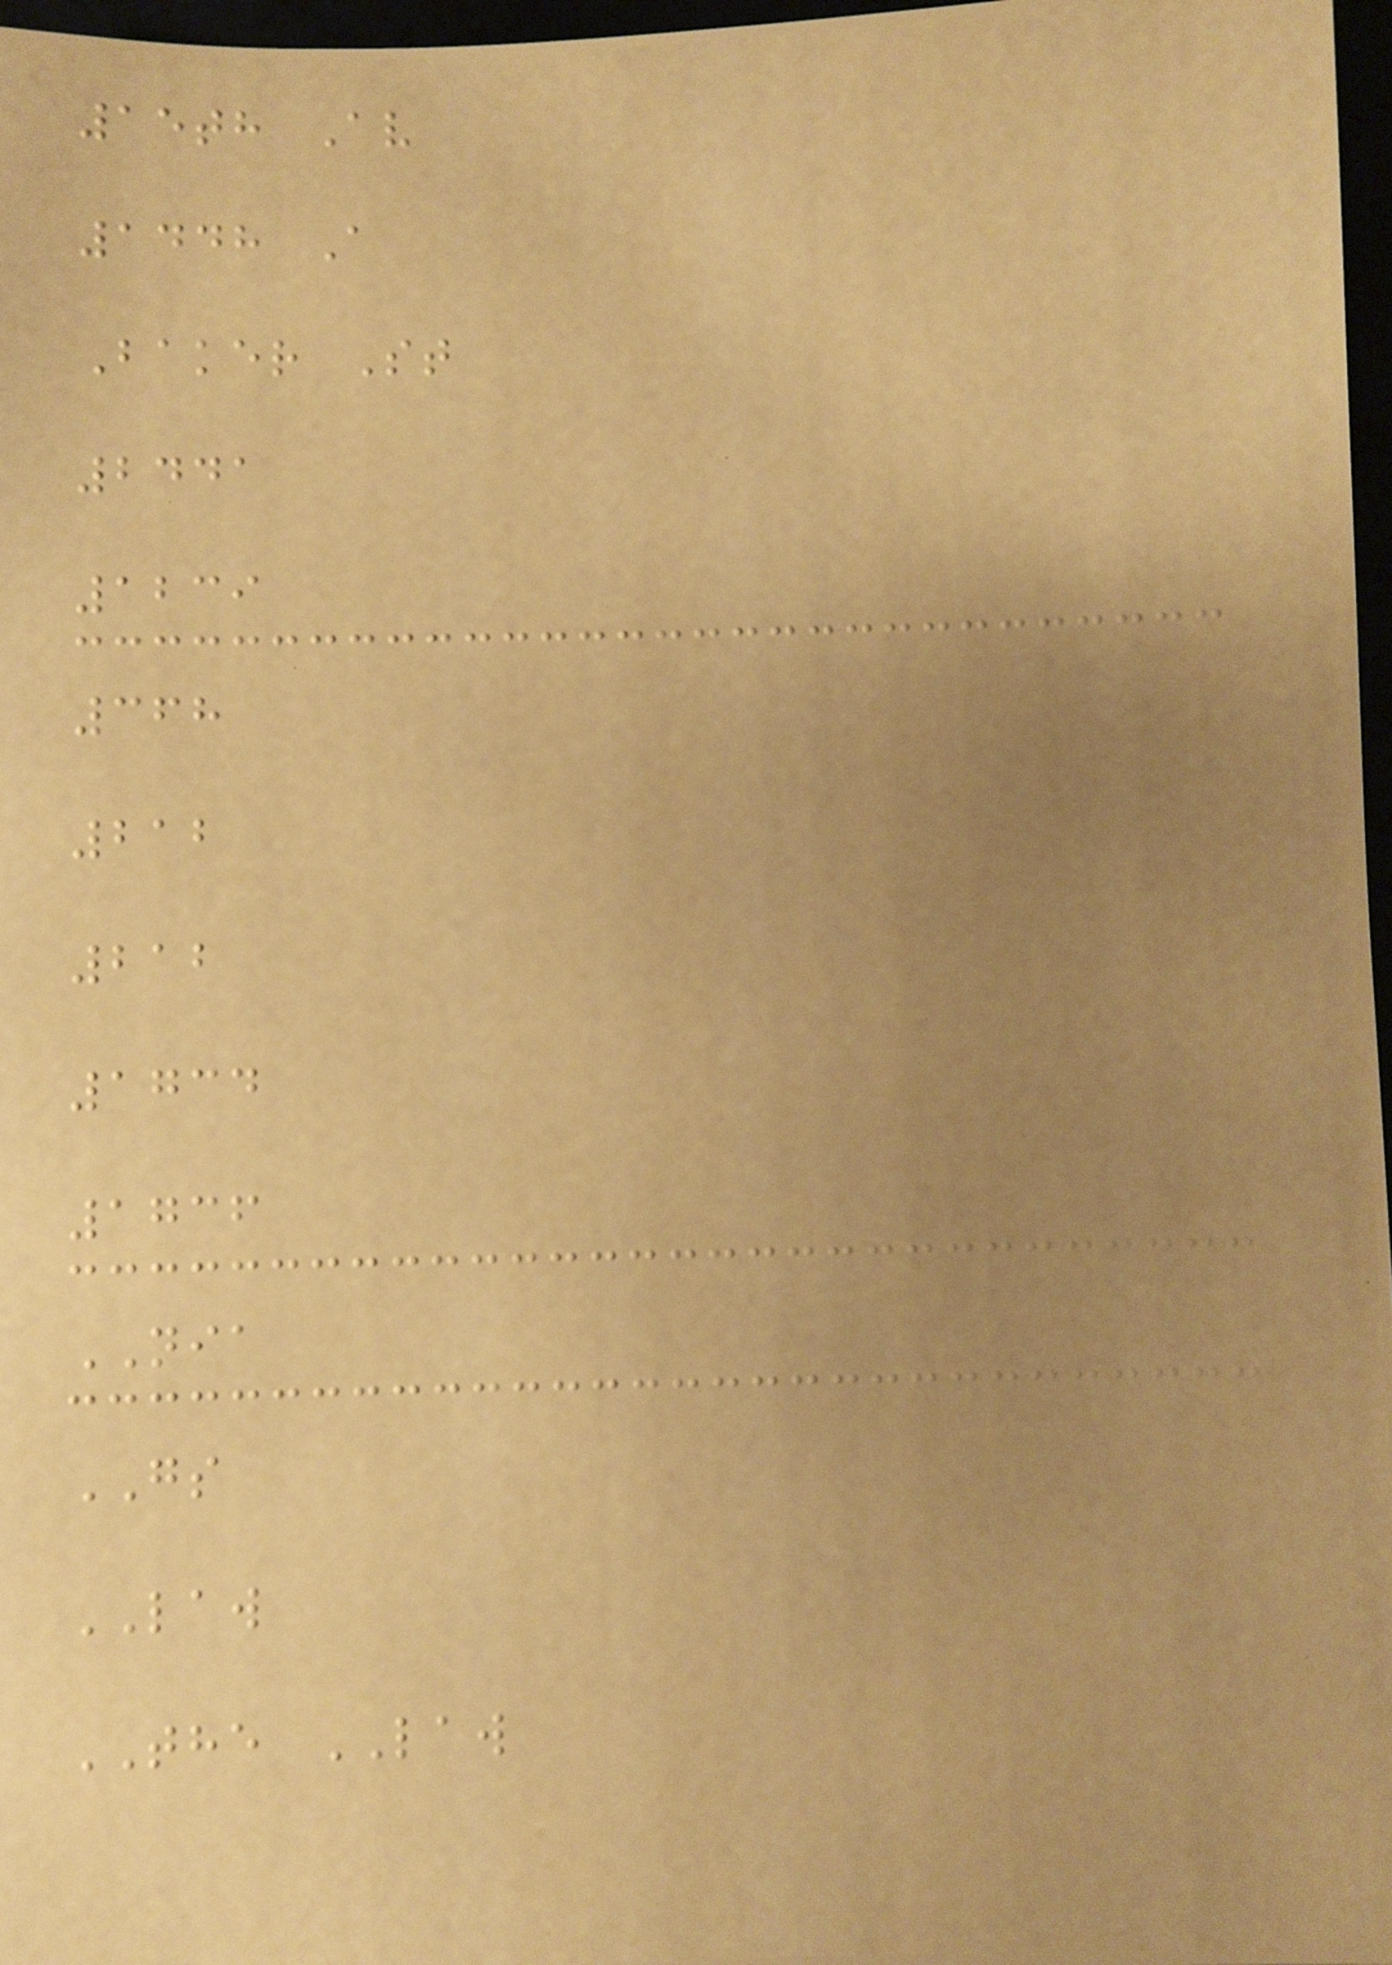15th Av
1448 A
Baker St
2441
1239
368
212
212
1734
1736
NIA
GS
LAW
THE LAW
